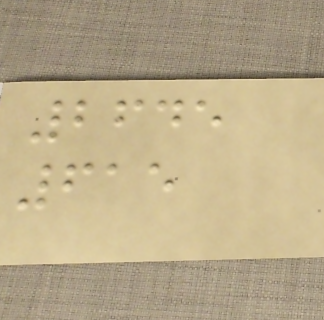2645
615
